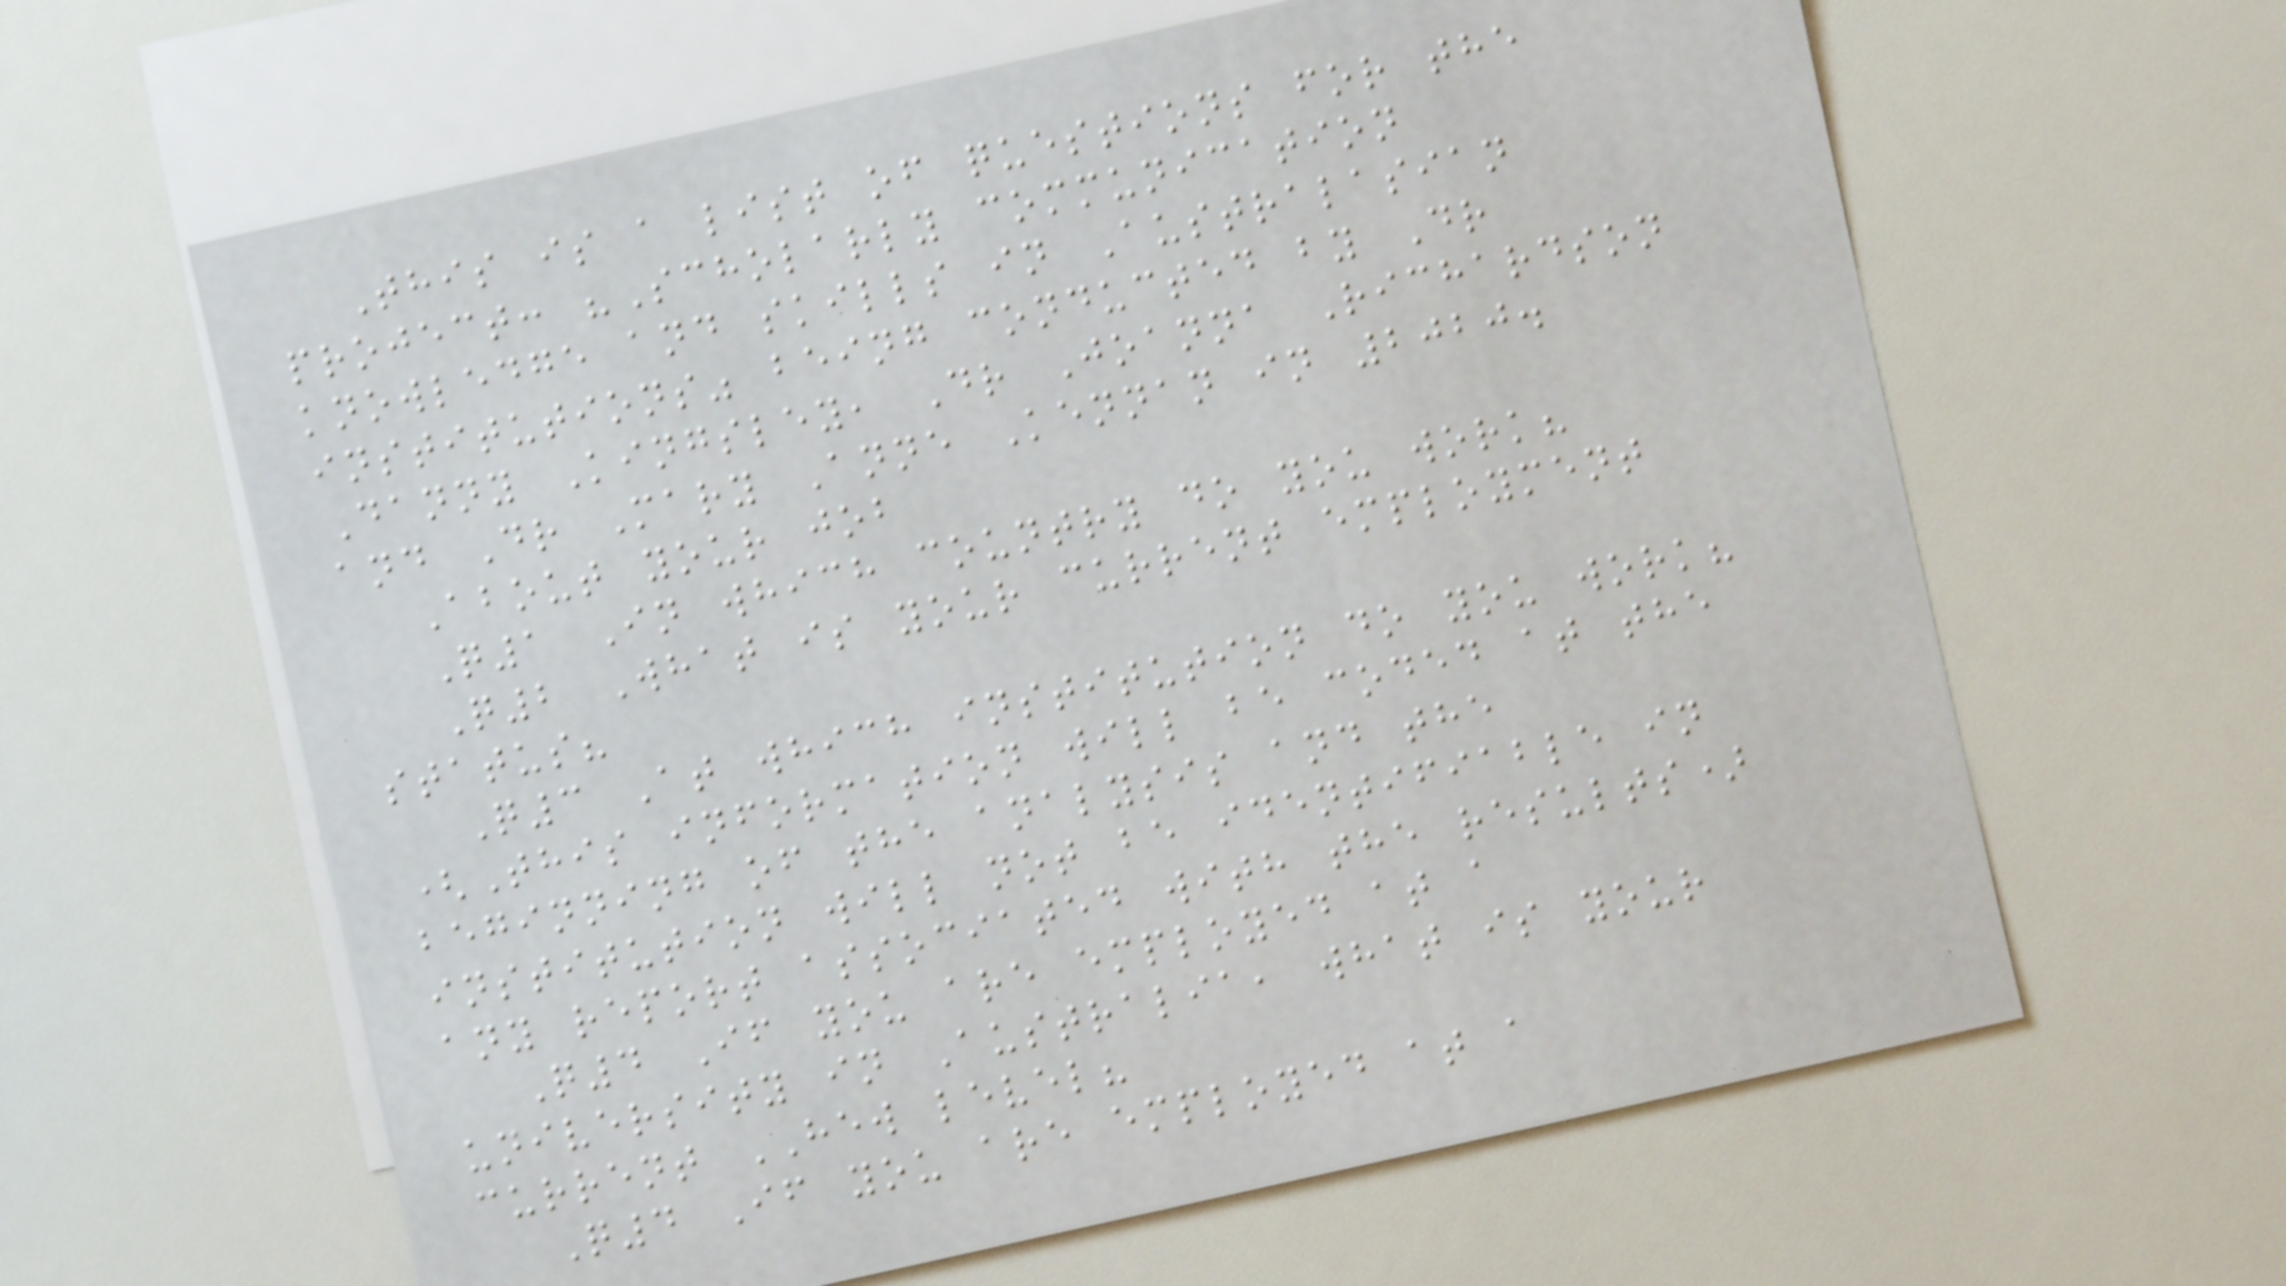This is a list of questions for the
project: "Scholarly communication
knowledge and skills in Australasian
institutions" being conducted by Dr
Danny Kingsley, Dr Joanna Richardson
and Dr Mary Anne Kennan in 2020.
About your job
Q1 In which country do you work?
Q2 What is your current employment
status?
Q3 At which institution do you work?
(This information will be coded at the
beginning of the analysis and the
institution will not be identifiable in
any report associated with the results)
Q4 If you are employed at a
university in Australia, what is your
current HEW level?
Q4 If you are employed at a
